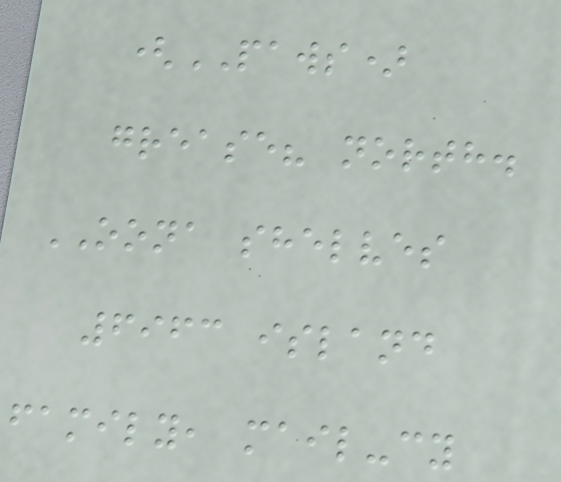(PAWS)
grease? north.
OONA shelves
6963 island
family, mail-cy
